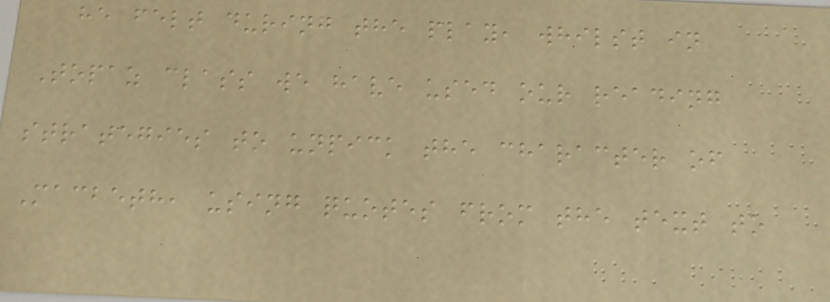he felt during the play, whilst in
Topaz class we have used our reading
strategies to unpick the character of
Macbeth, using quotes from the text to
